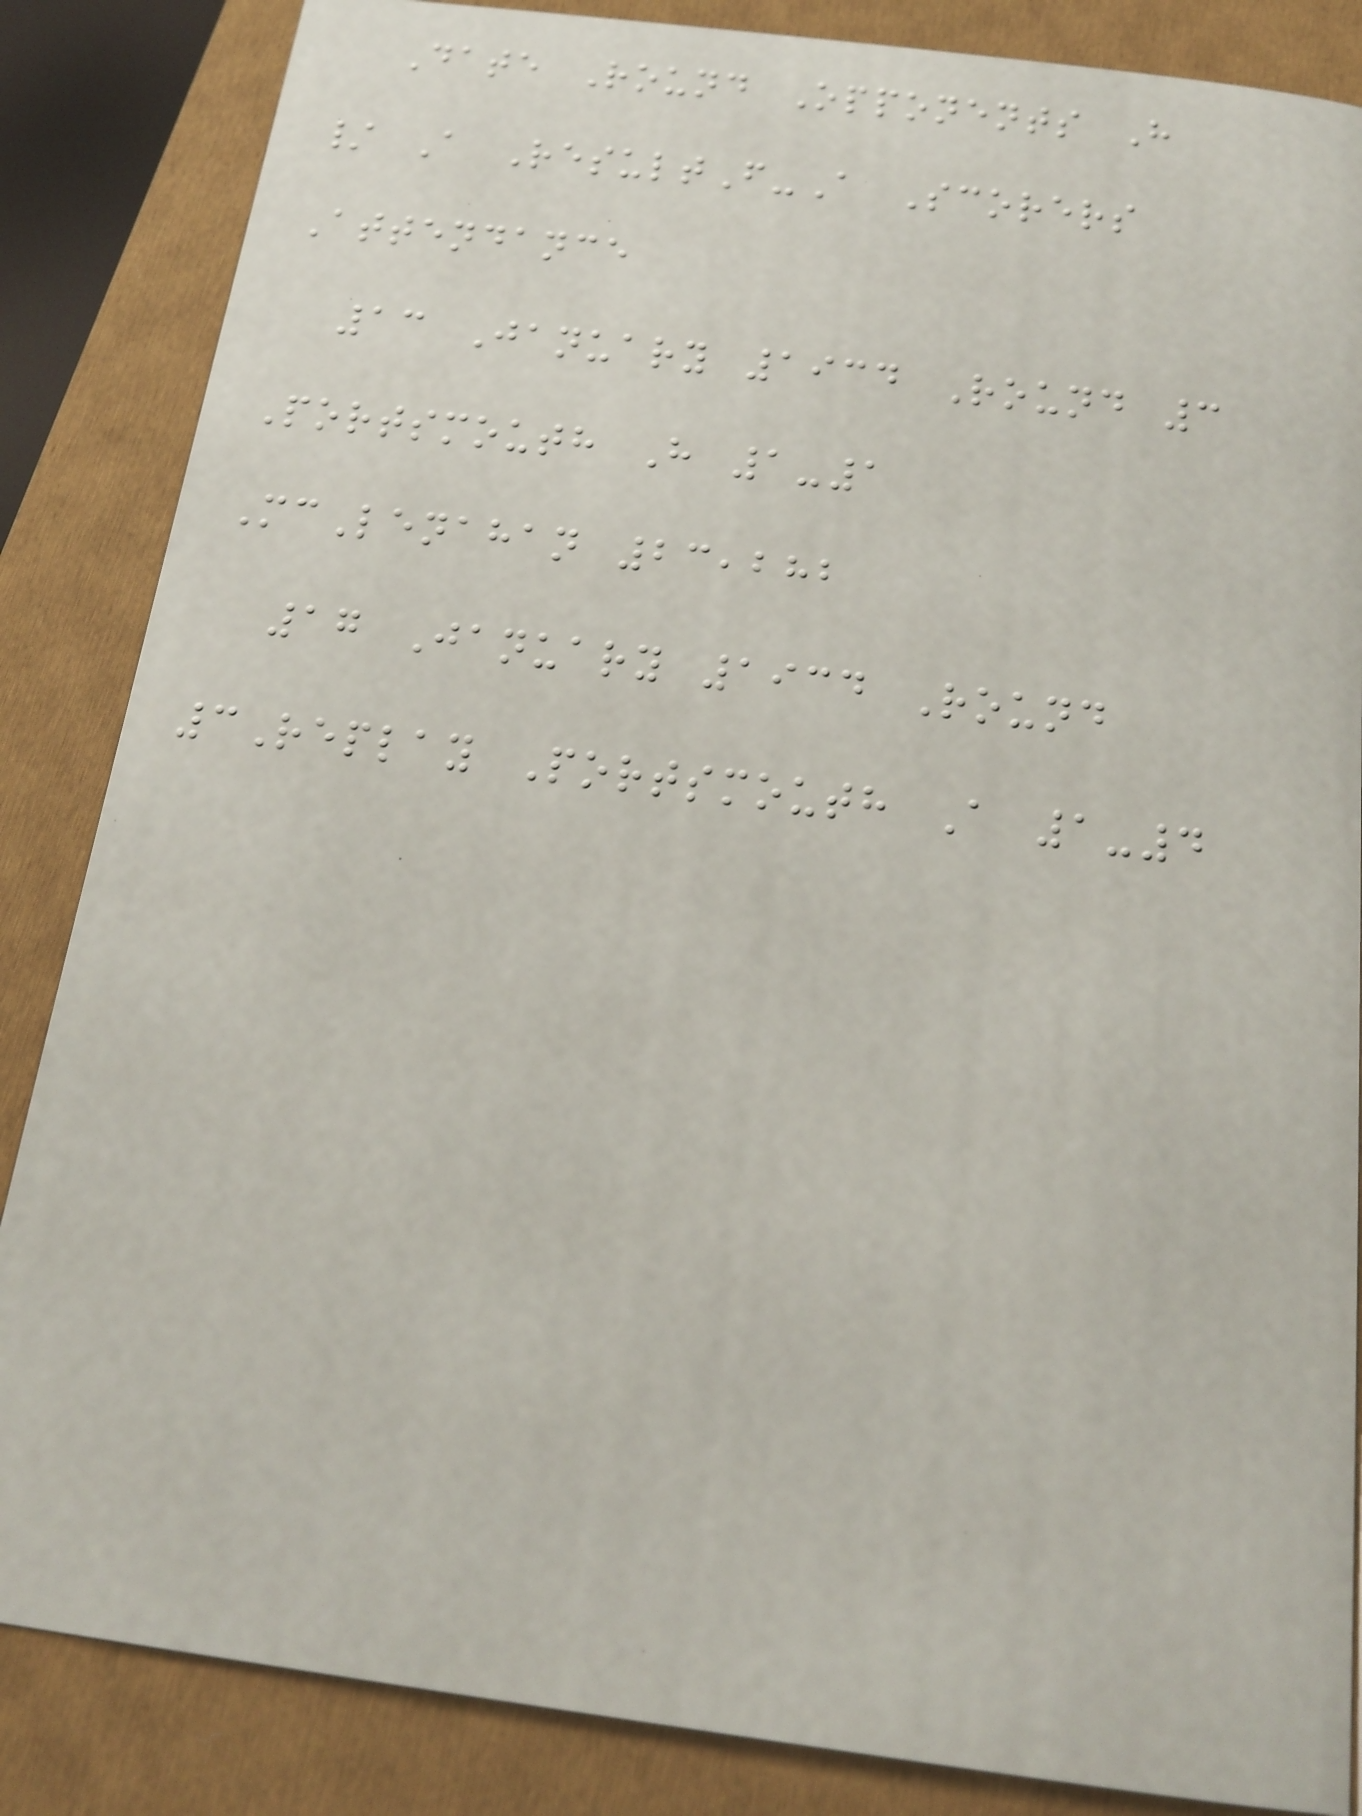Date Round Opponents H
/ A ResultF-A Scorers
Attendance
13 January 1934 Round 3
Portsmouth H 1-1
McLenahan 23,282
17 January 1934 Round
3Replay Portsmouth A 1-4
